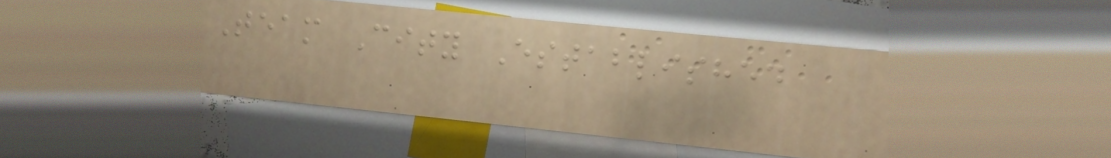Team City Established
